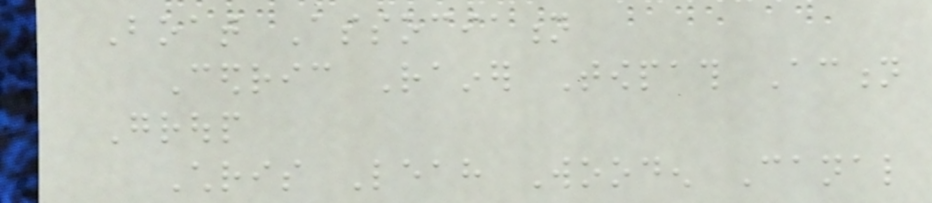Boat Association
Cedric Rainer Towpath Action
Group
Chris Leah Wooden Canal
